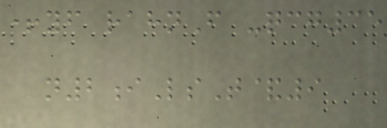+yf rahnF -qcg35
n2iLsT&9
